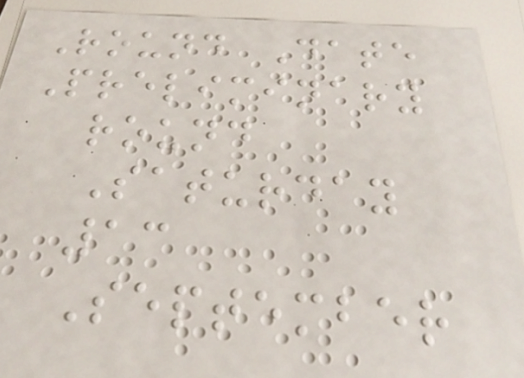Round Date
Preliminary
round
Saturday
13
September
